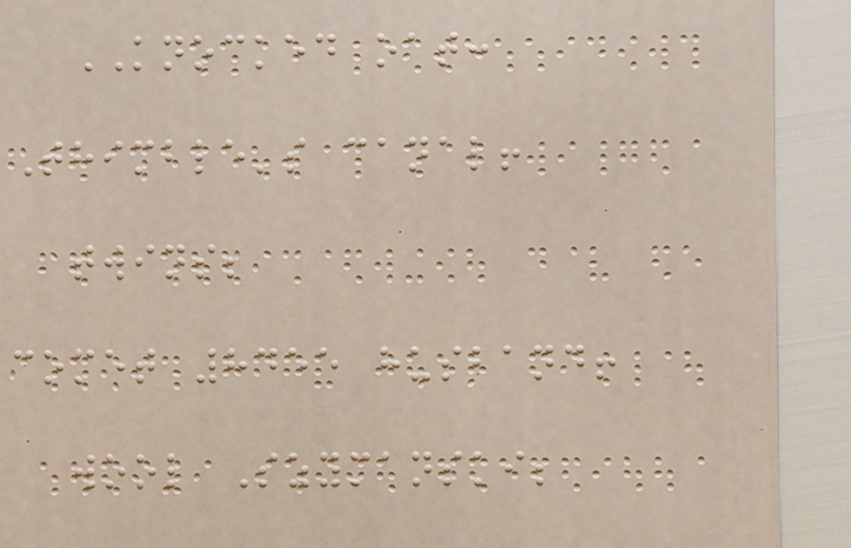KNOCKED oat:
Thimble's canal!
twins;
comet 8455 husband!
wool Szymanski;
